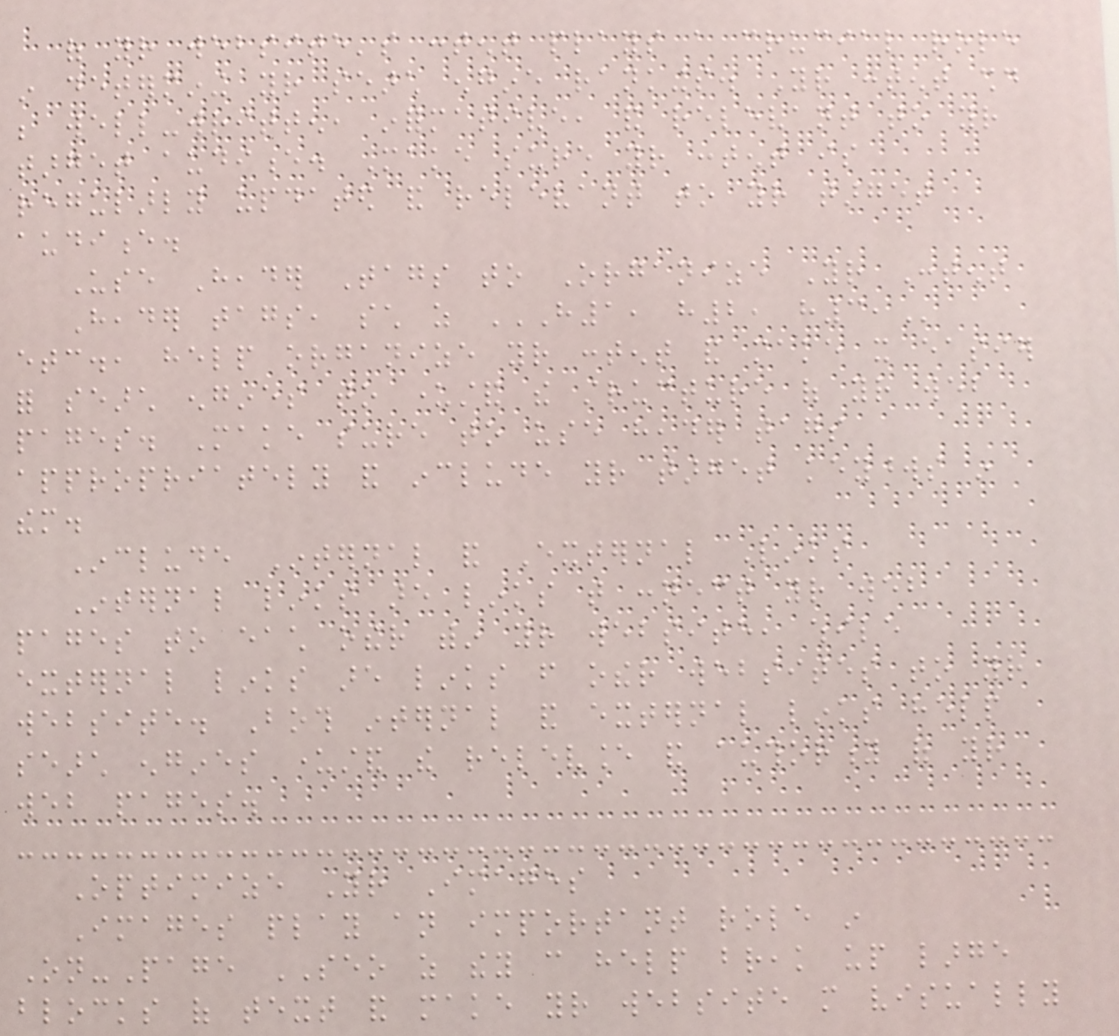of your website's content plays a crucial role
in determining your search engine rankings. Your content should
be well-written, informative, and relevant to your
target audience. Make sure your content is
regularly updated and relevant to your target
audience.
Use Header Tags to Organize Your Content
Header tags, such as H1, H2, H3,
etc., help organize your content and make it easier
for search engines to understand the structure of your web
pages. Make sure to use header tags
appropriately and include your target keywords in
them.
Include Internal and External Links
Internal links are links that connect your web
pages to each other within your website, while
external links are links from other websites to your
website. Both internal and external links help
search engines understand the relevance and authority of your
web pages.
Optimize Your Images
Images play an important role in
On-Page SEO as they can help break up large
blocks of text and make your website more visually
